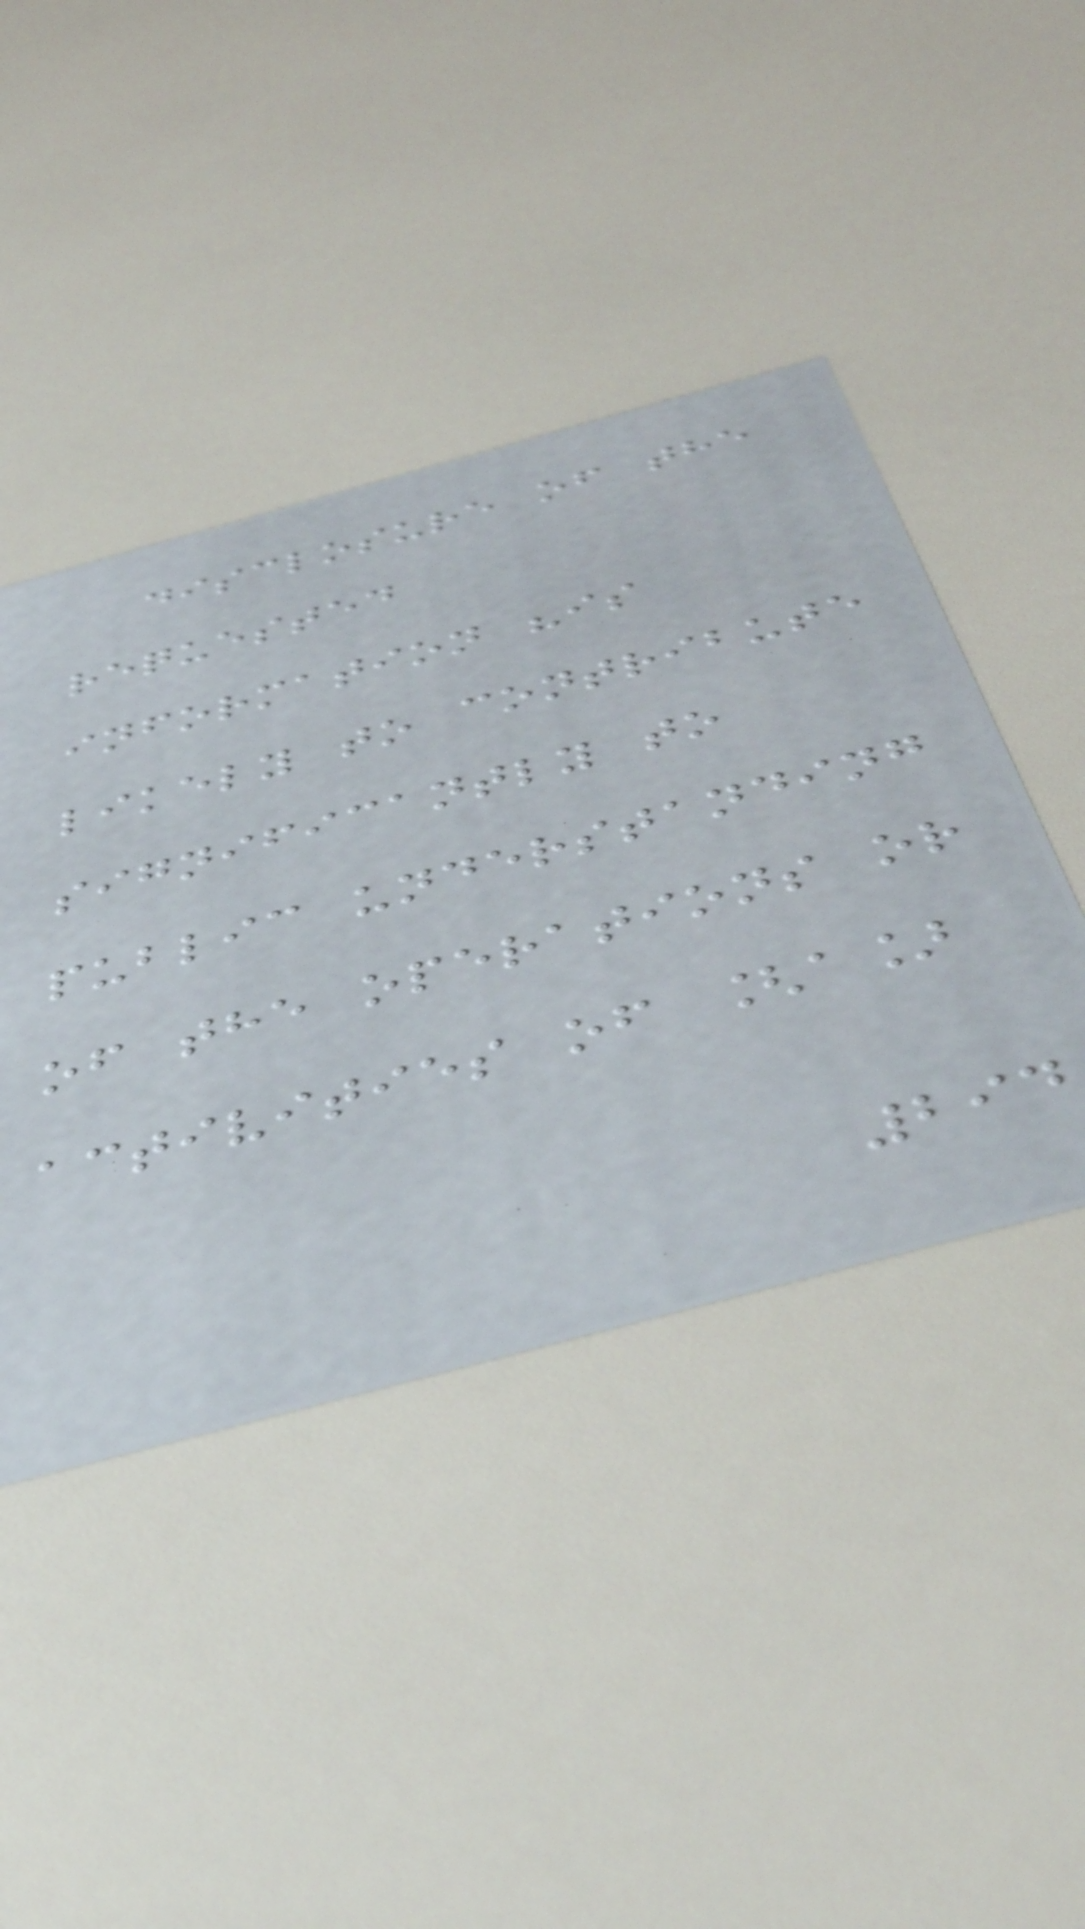disclosure of the
requested
information "is
likely to contribute
significantly to
public understanding
of the operations or
activities of [a]
294
